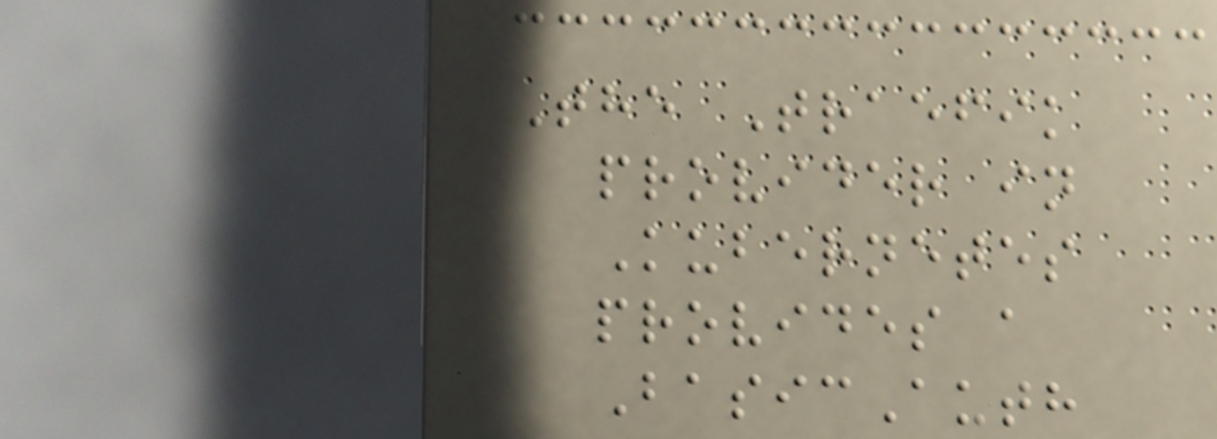The Traefik
provider in
Kubernetes
provides a
BasicAuth
